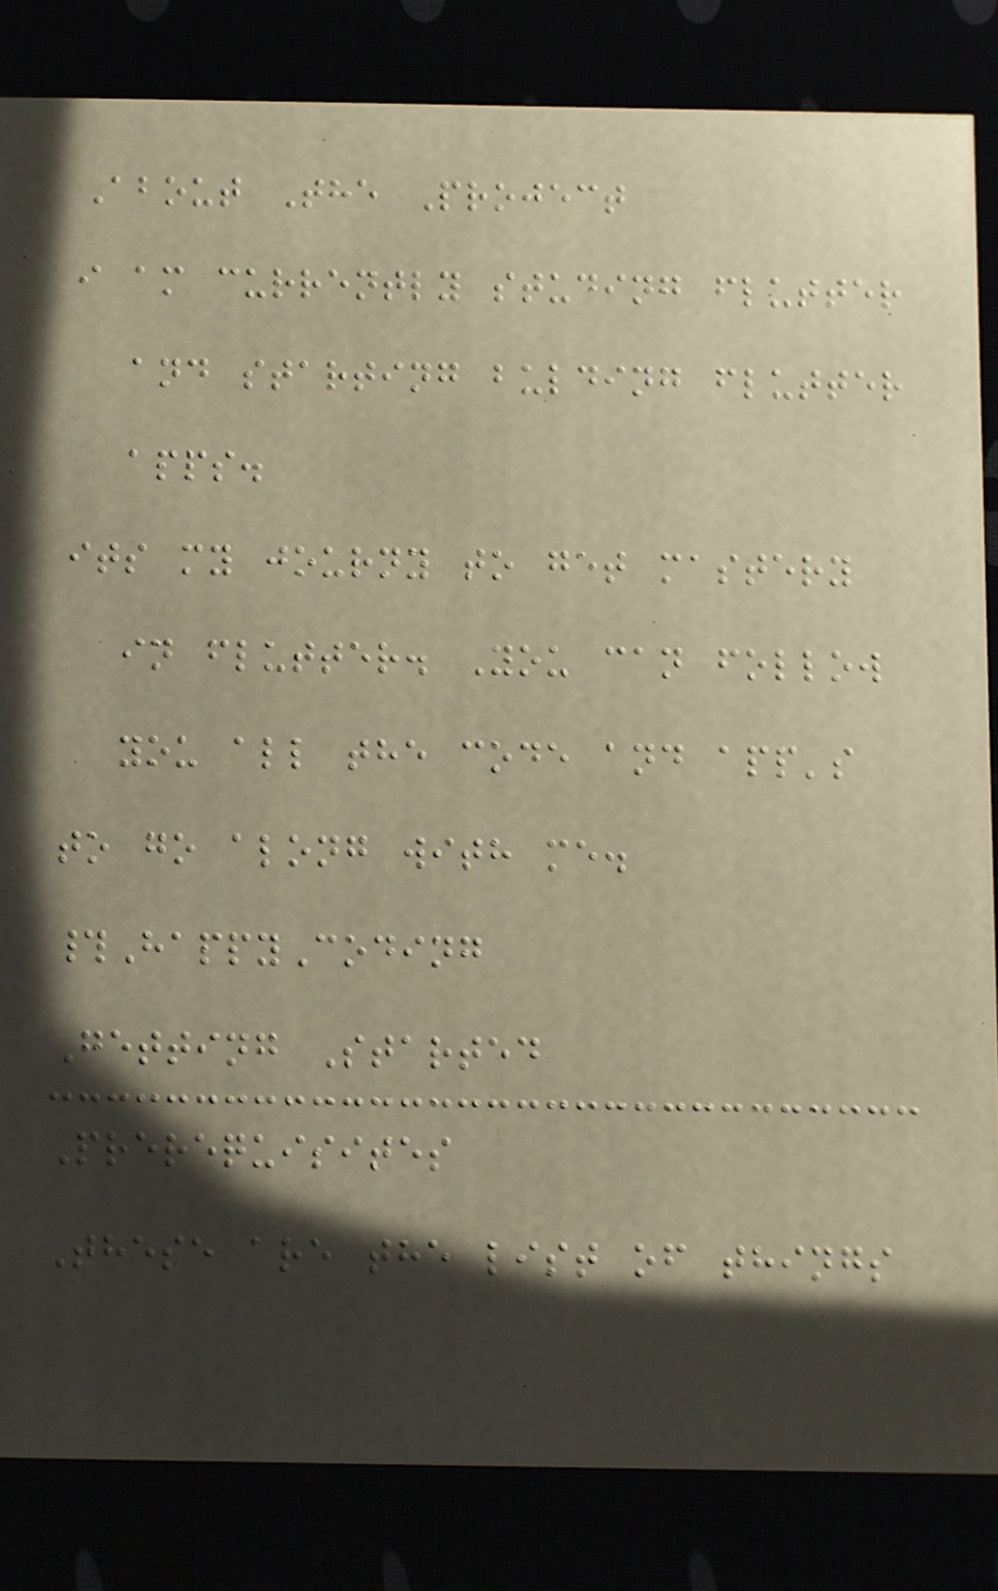About The Project
i am currently studing flutter
and starting bulding flutter
apps.
its my journy to get mastery
in flutter. You can follow
you all the code and app's
to go along with me.
#HappyCoding
Getting Started
Prerequisites
These are the list of things
